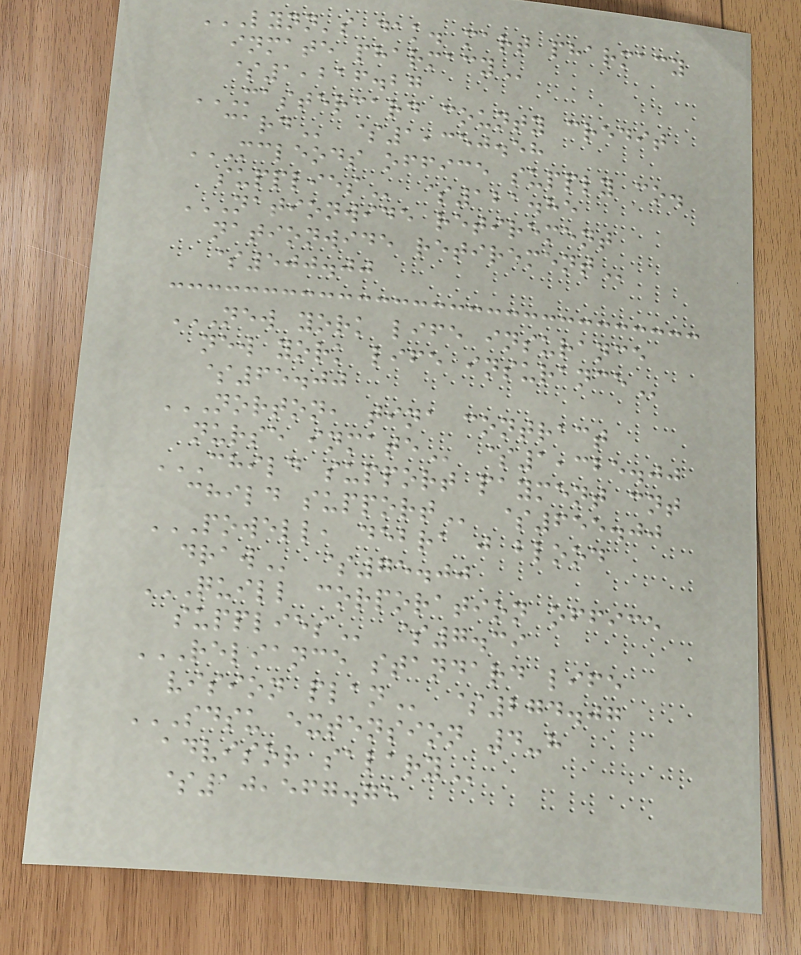LYNN'S DAK. MART PHARMACY
INMATE PHARMACY
$1,216.27
MASTERCARD COUNTY CREDIT
CARD $1,350.58
MCLEODS OFFICE SUPPLY CO.
SUPPLIES $121.85
NATIONWIDE RETIREMENT
NATIONWIDE RETIREMENT
$500.00
NEW YORK LIFE INSURANCE
NEW YORK LIFE INSURANCE
$65.00
NORTON, TINA CONTRACT
NURSE INMATE $1,325.00
CHILD SUPPORT PAYMENT CNT
CHILD SUPPORT $655.00
POWELL, DEBRA J BLOOD
DRAW $75.00
QUILL CORPORATION OFFICE
SUPPLIES $7.39
RELIANCE STANDARD LIFE
VISION PLAN $274.07
SDSU EXTENSION 4-H
ADVISOR SALARY
$10,567.75
